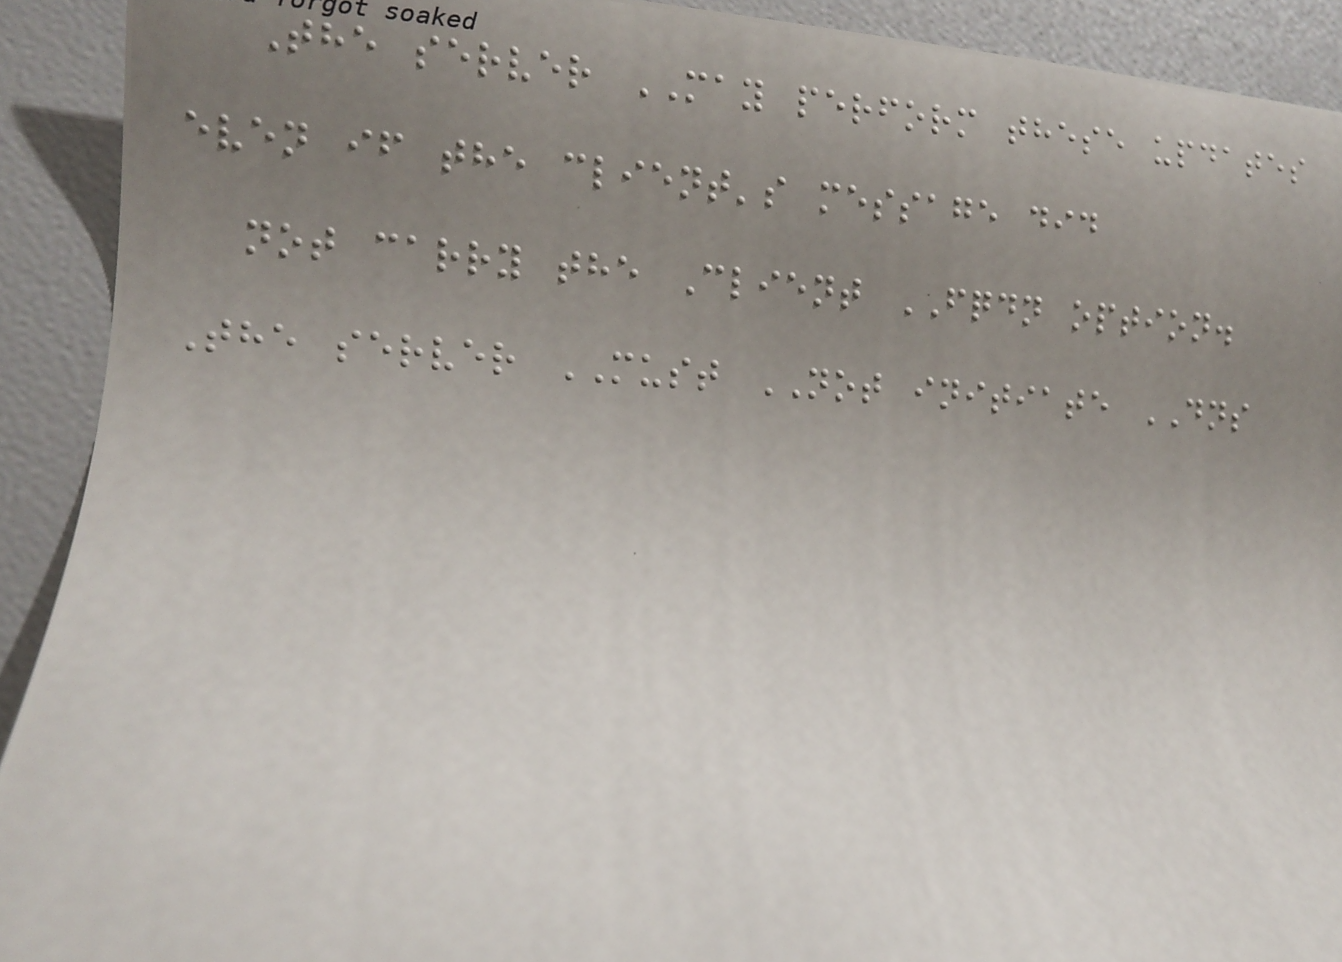The server MAY perform these updates
even if the client's message did
not carry the Client FQDN option.
The server MUST NOT initiate DNS
